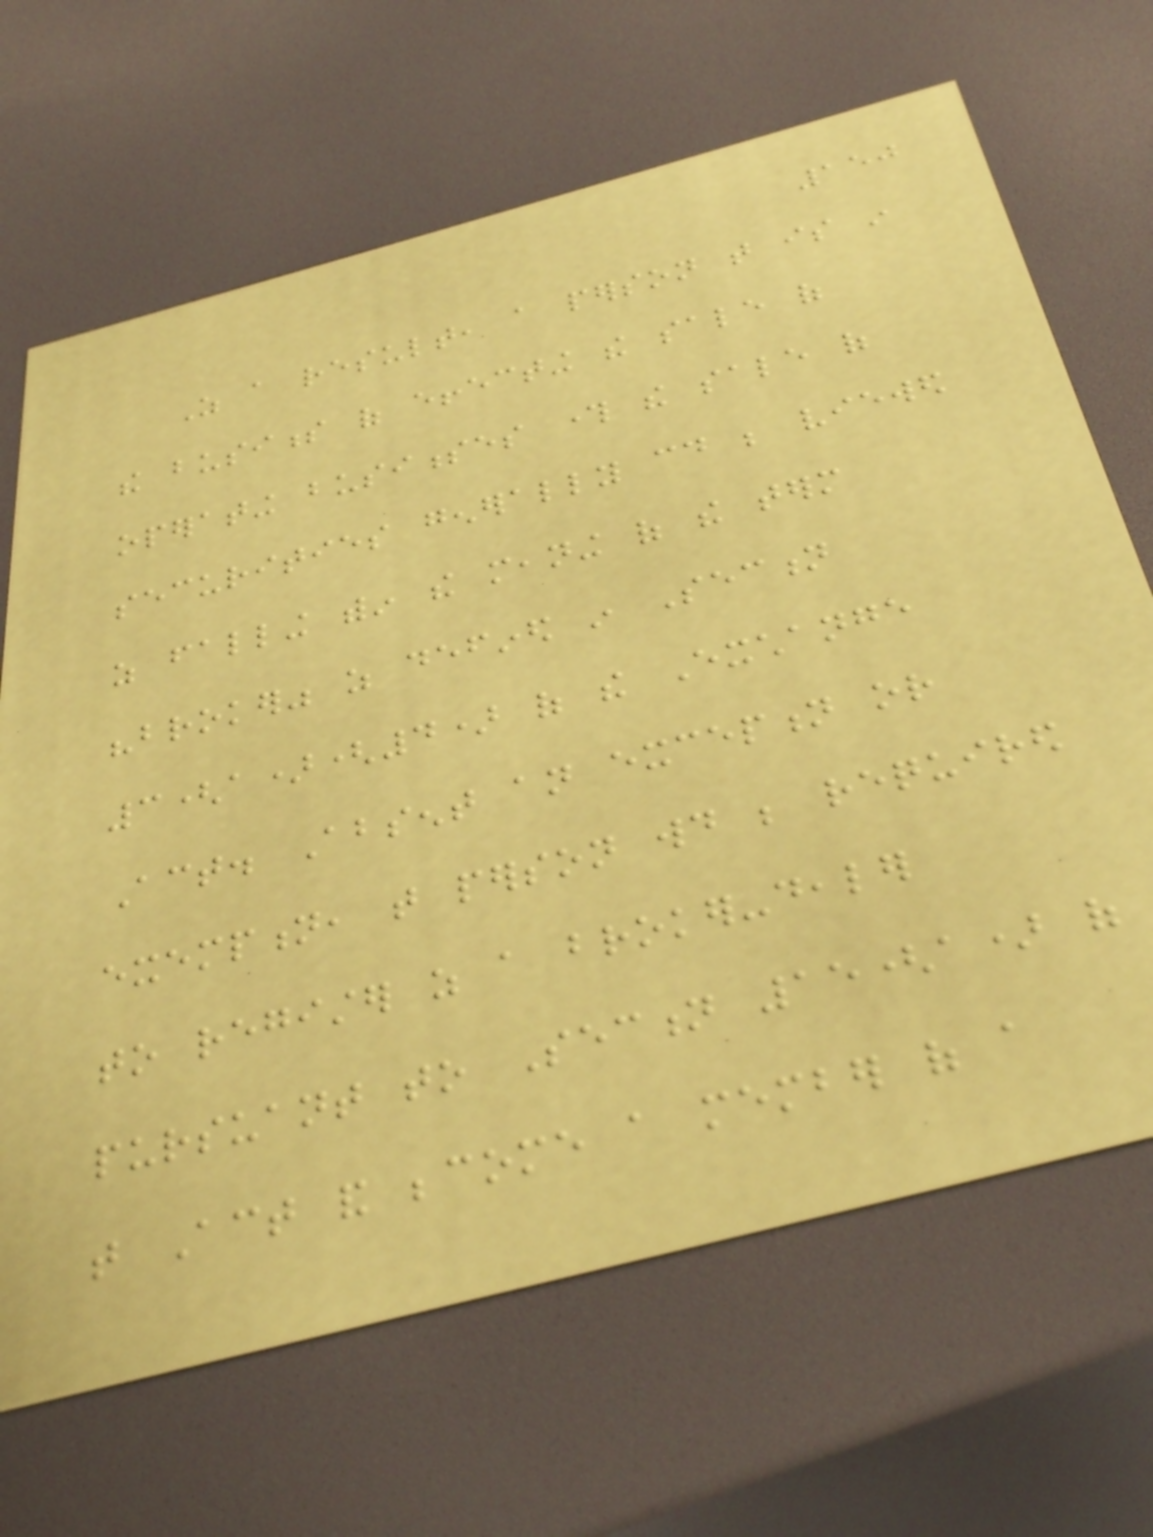150
As a result, a person that is in
the business of effecting the sale of
operating businesses through the sale of
securities generally could be viewed
as falling within the meaning of the term
"broker" as defined in Section
3(a)(4) of the Exchange
Act. Absent an exception or
exemption, that person would be required
to register as a broker-dealer
pursuant to Section 15(a) of
that Act and become a member of a
